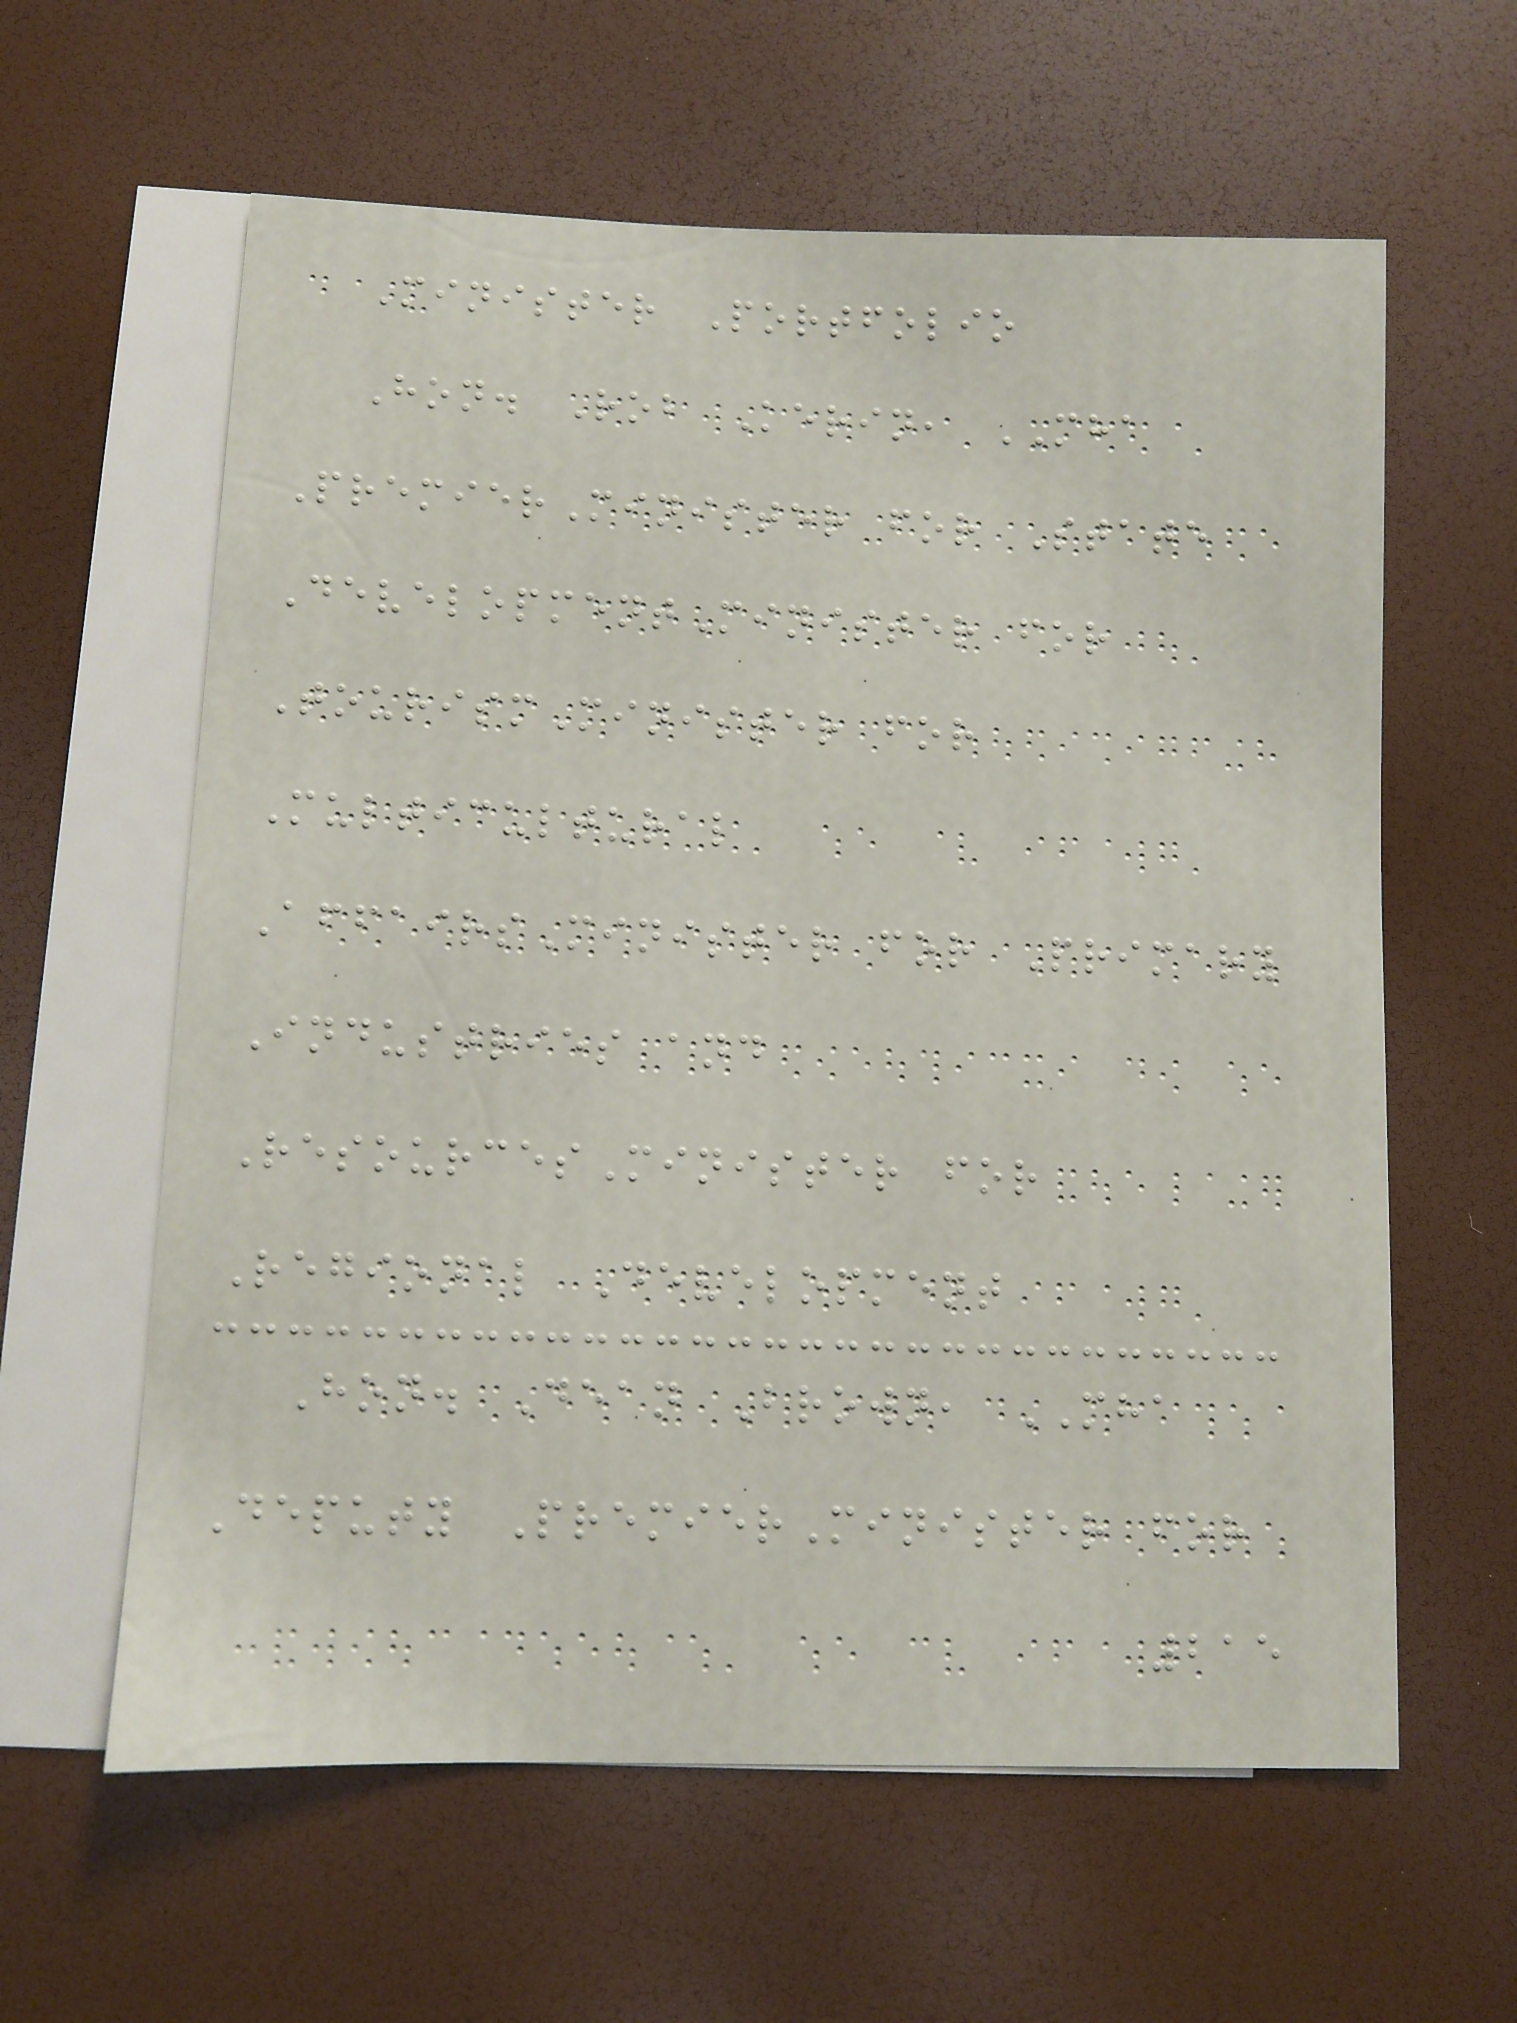Minister Portfolio
Hon. Rob Kerin, MHA
PremierMinister for State
DevelopmentMinister for
TourismMinister for
Multicultural
AffairsMinister for Primary
Industries and
ResourcesMinister for
Regional Development
Hon. Dean Brown, MHA
Deputy PremierMinister for
215
